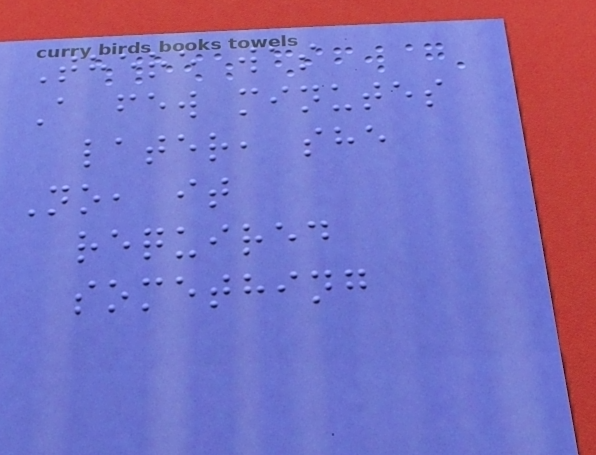There was
A few minutes
later, she
No, it
required
something
